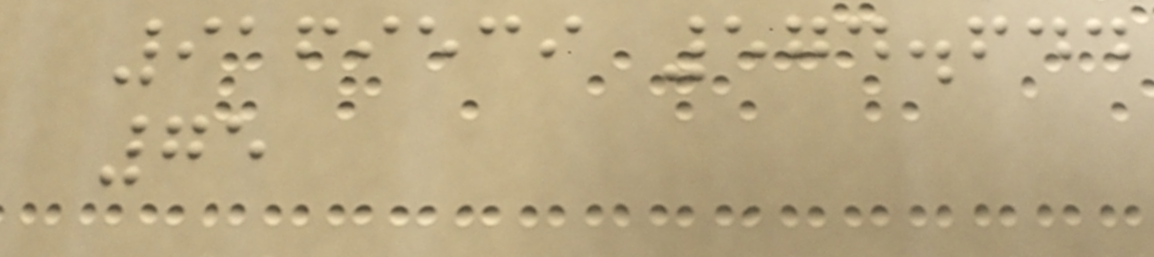9169539 574.644
75
